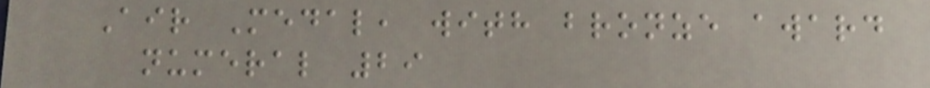Air Medal, with bronze award
numeral 29
